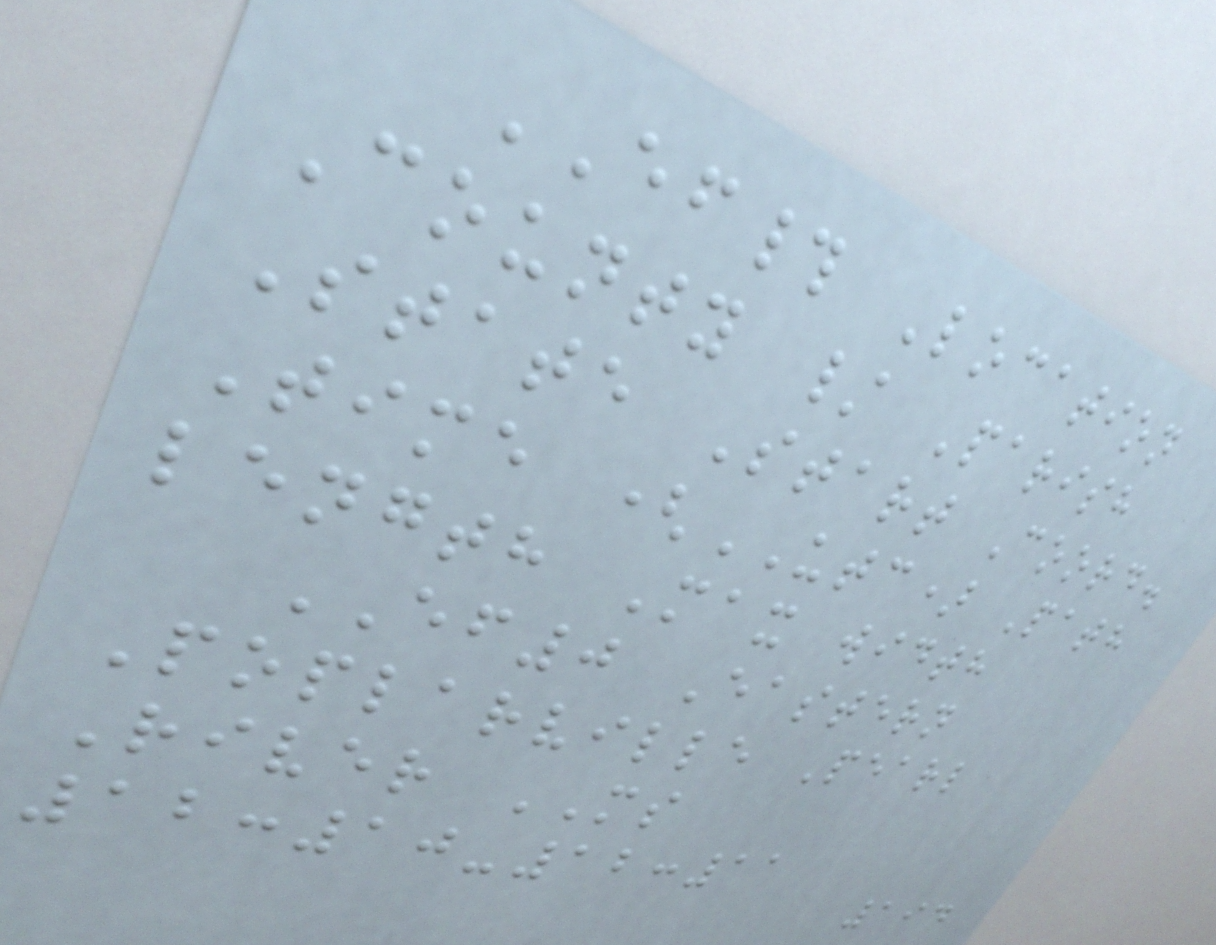EF# Location
County / Parish
State Start Coord.
Time (UTC) Path
length Max width
EF0 Eastern
Poplarville Pearl
River MS
12:10-12:11
194
